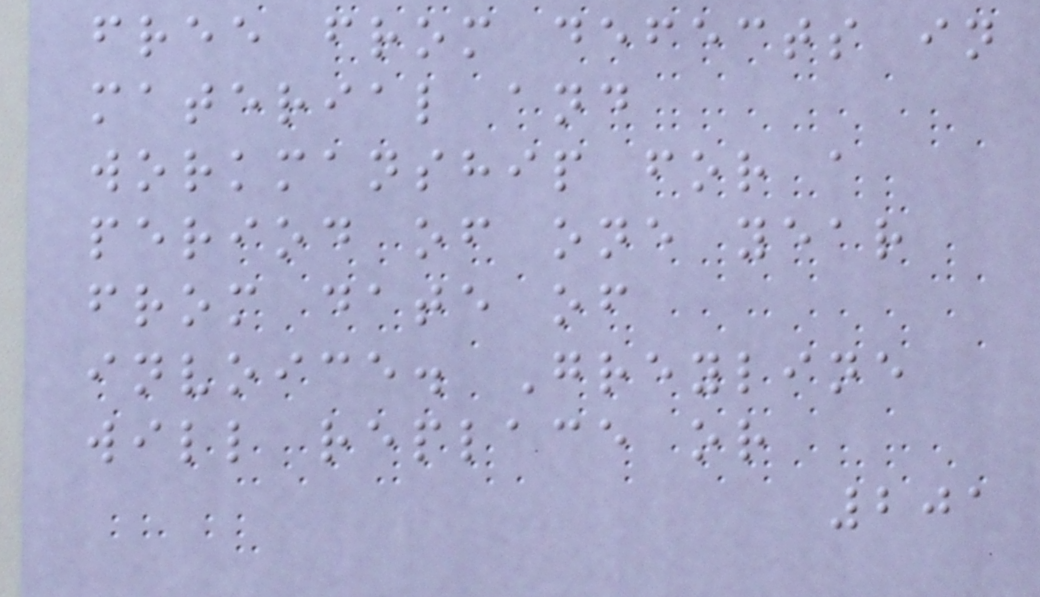free from defects in
material and
workmanship for a
period of one year
from date of
invoice. Greyline
will replace or
201
